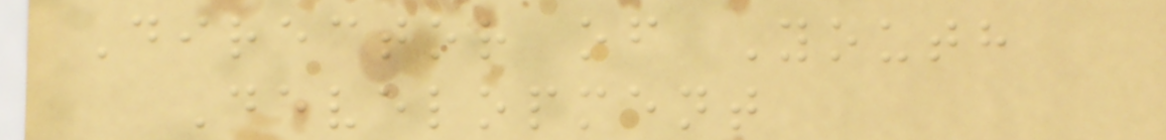Director of Youth
Development
